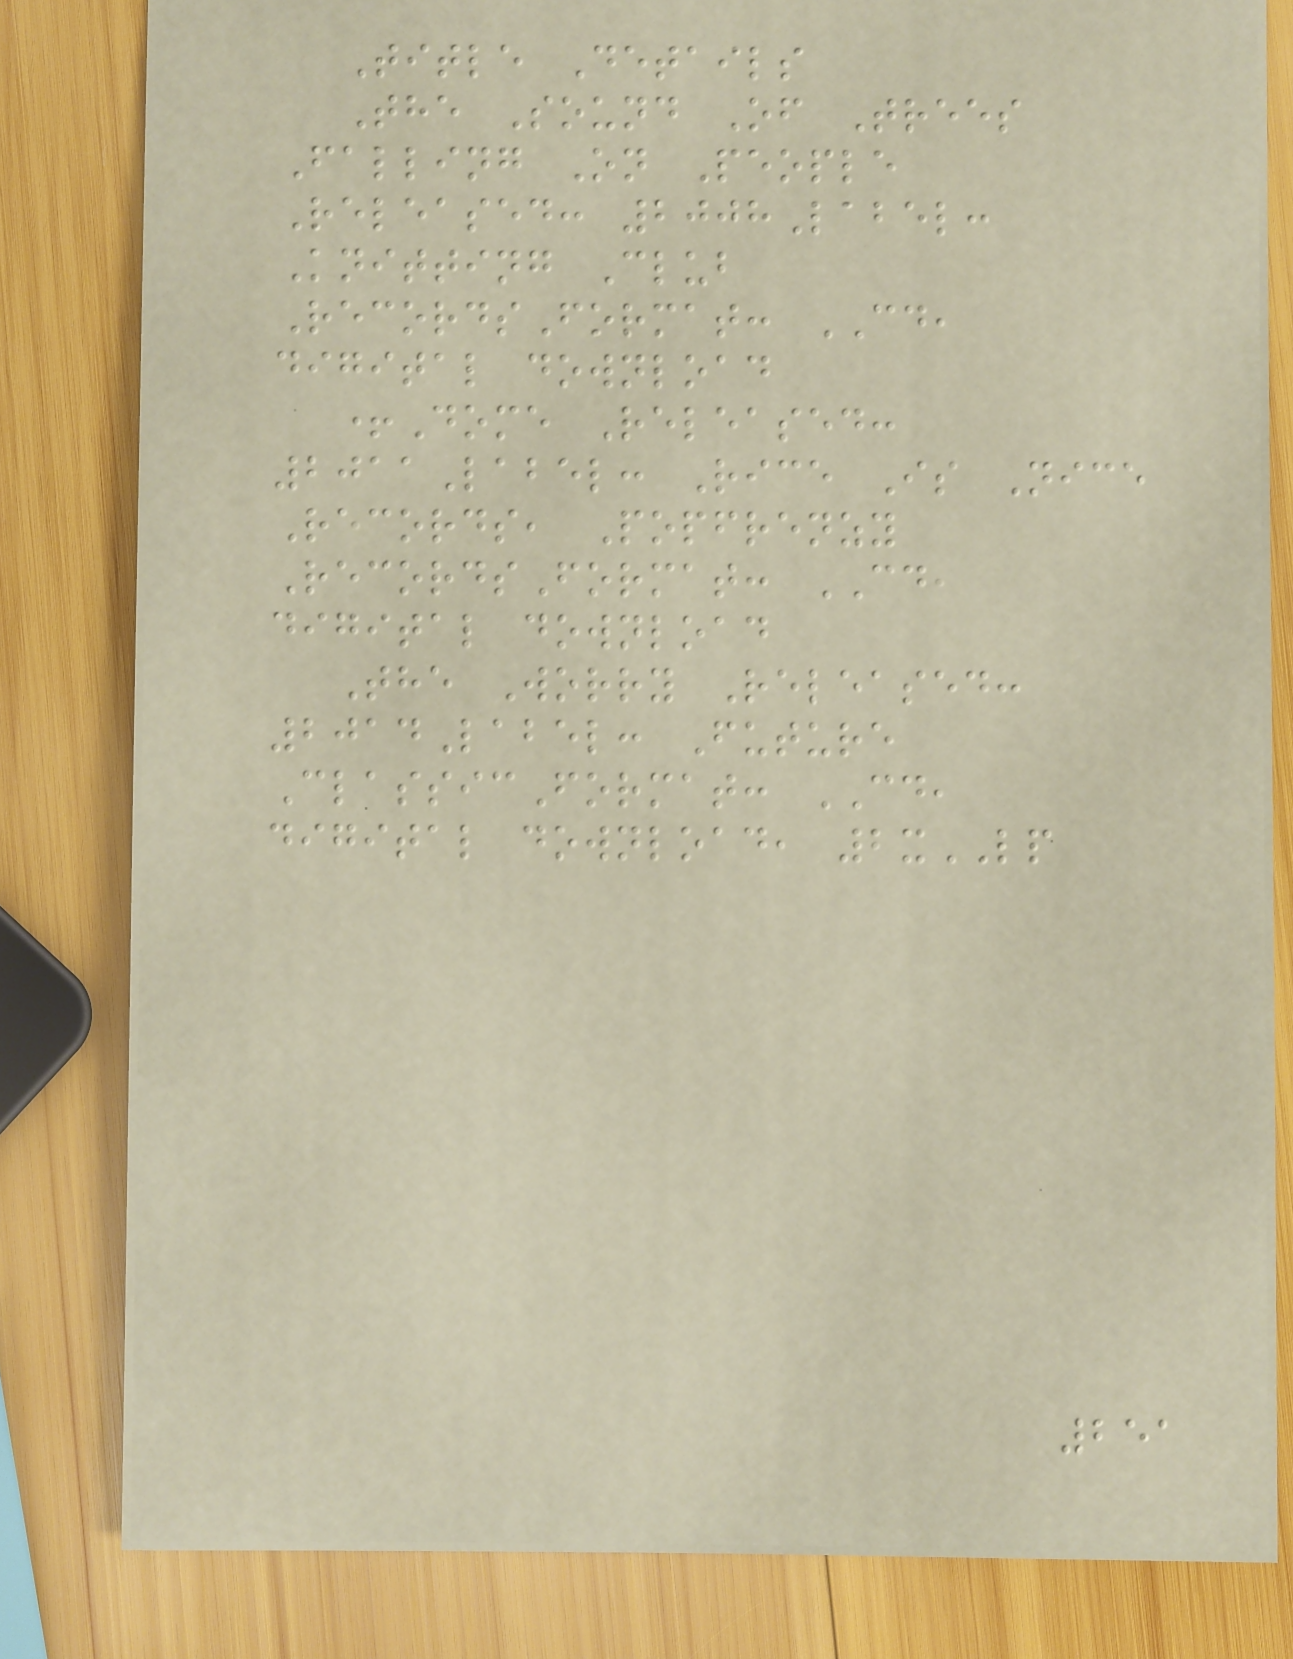Title Details
The Sound Of Trees
Falling On People
Released: 2008Label:
Knitting Club
RecordsFormat: CD,
digital download
+Dome Released:
2011Label: Rice Is Nice
Records, Popfrenzy
RecordsFormat: CD,
digital download
The Worry Released:
2014Label: Future
ClassicFormat: CD,
digital download, 2xLP
251
